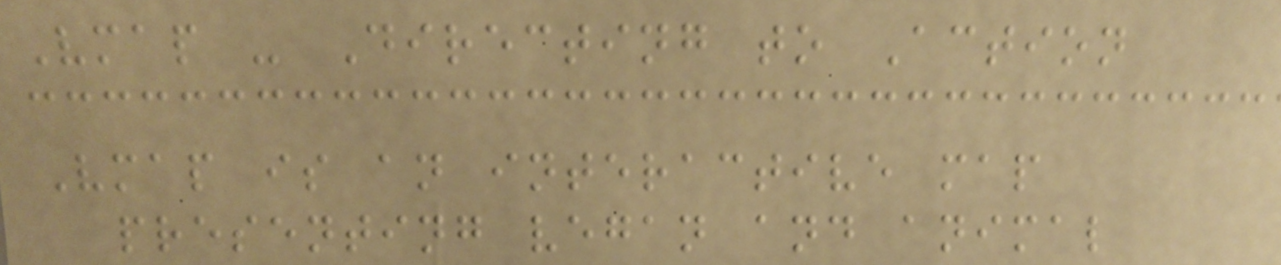Vmap - Directing to Action
Vmap is an interactive map
presenting vegan and animal
